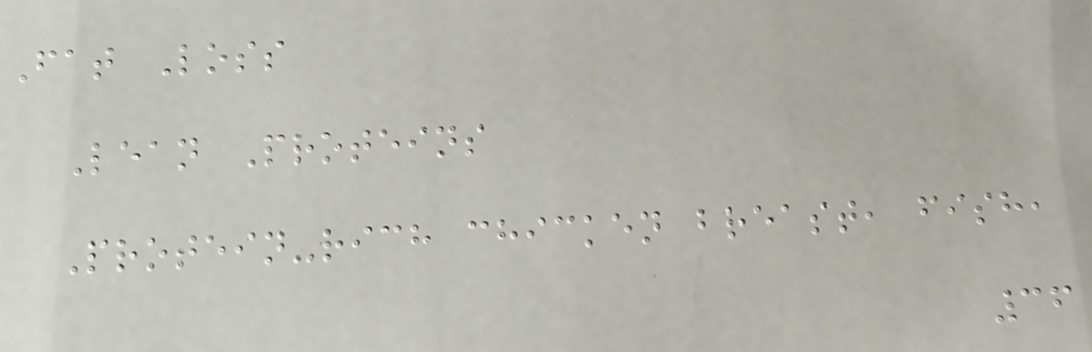Fat Loss
Lean Proteins
Protein-rich chicken breast, fish,
36
